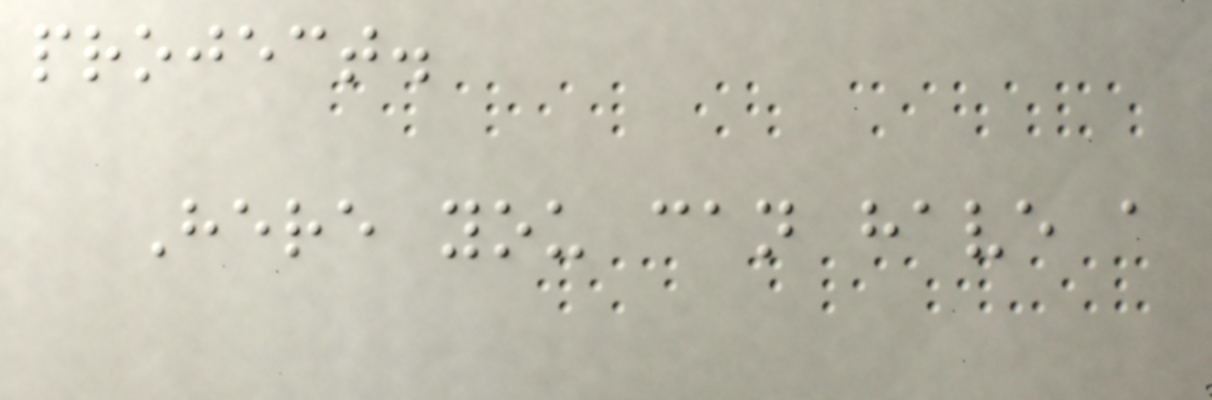project.
Here you can have a
